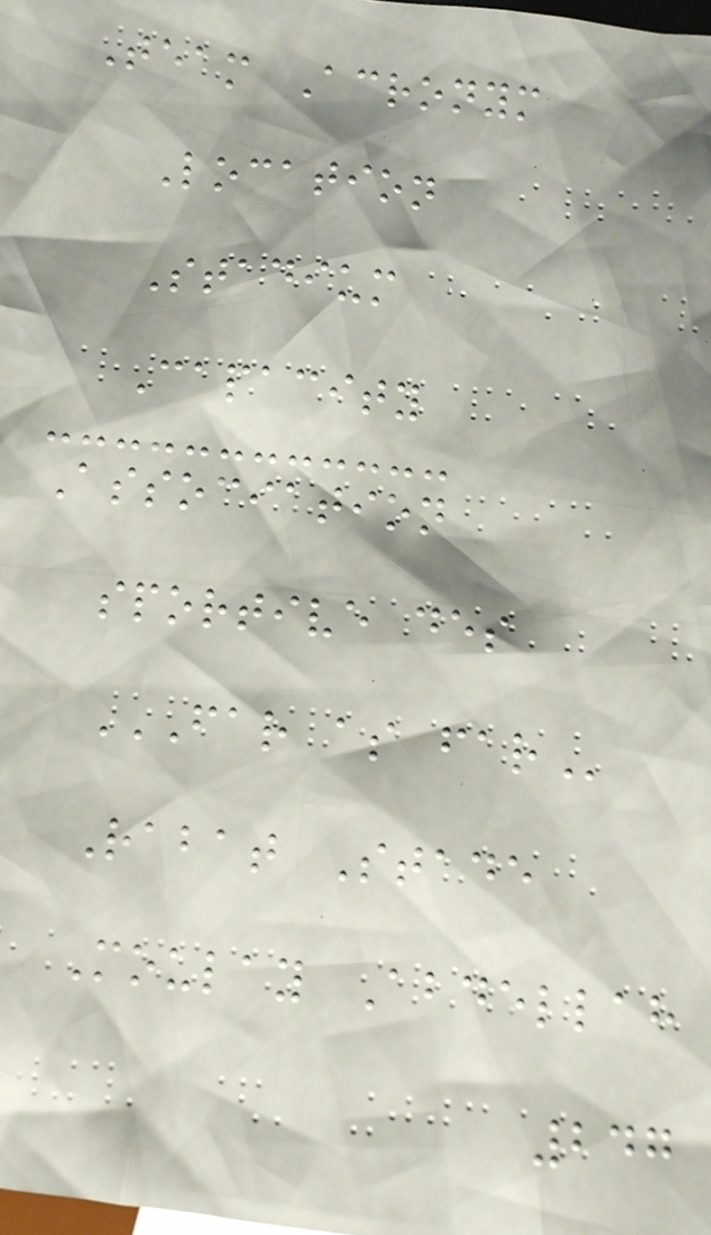Team Acronym
Location
Stadium
Capacity
Association
sportive des
FAR AS FAR
Rabat Stade
Moulay Abdellah
247
